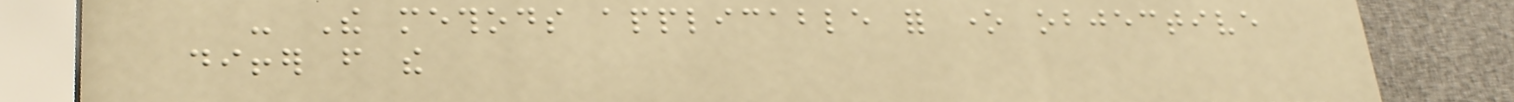- The methods applicable for one objective
differ from the
